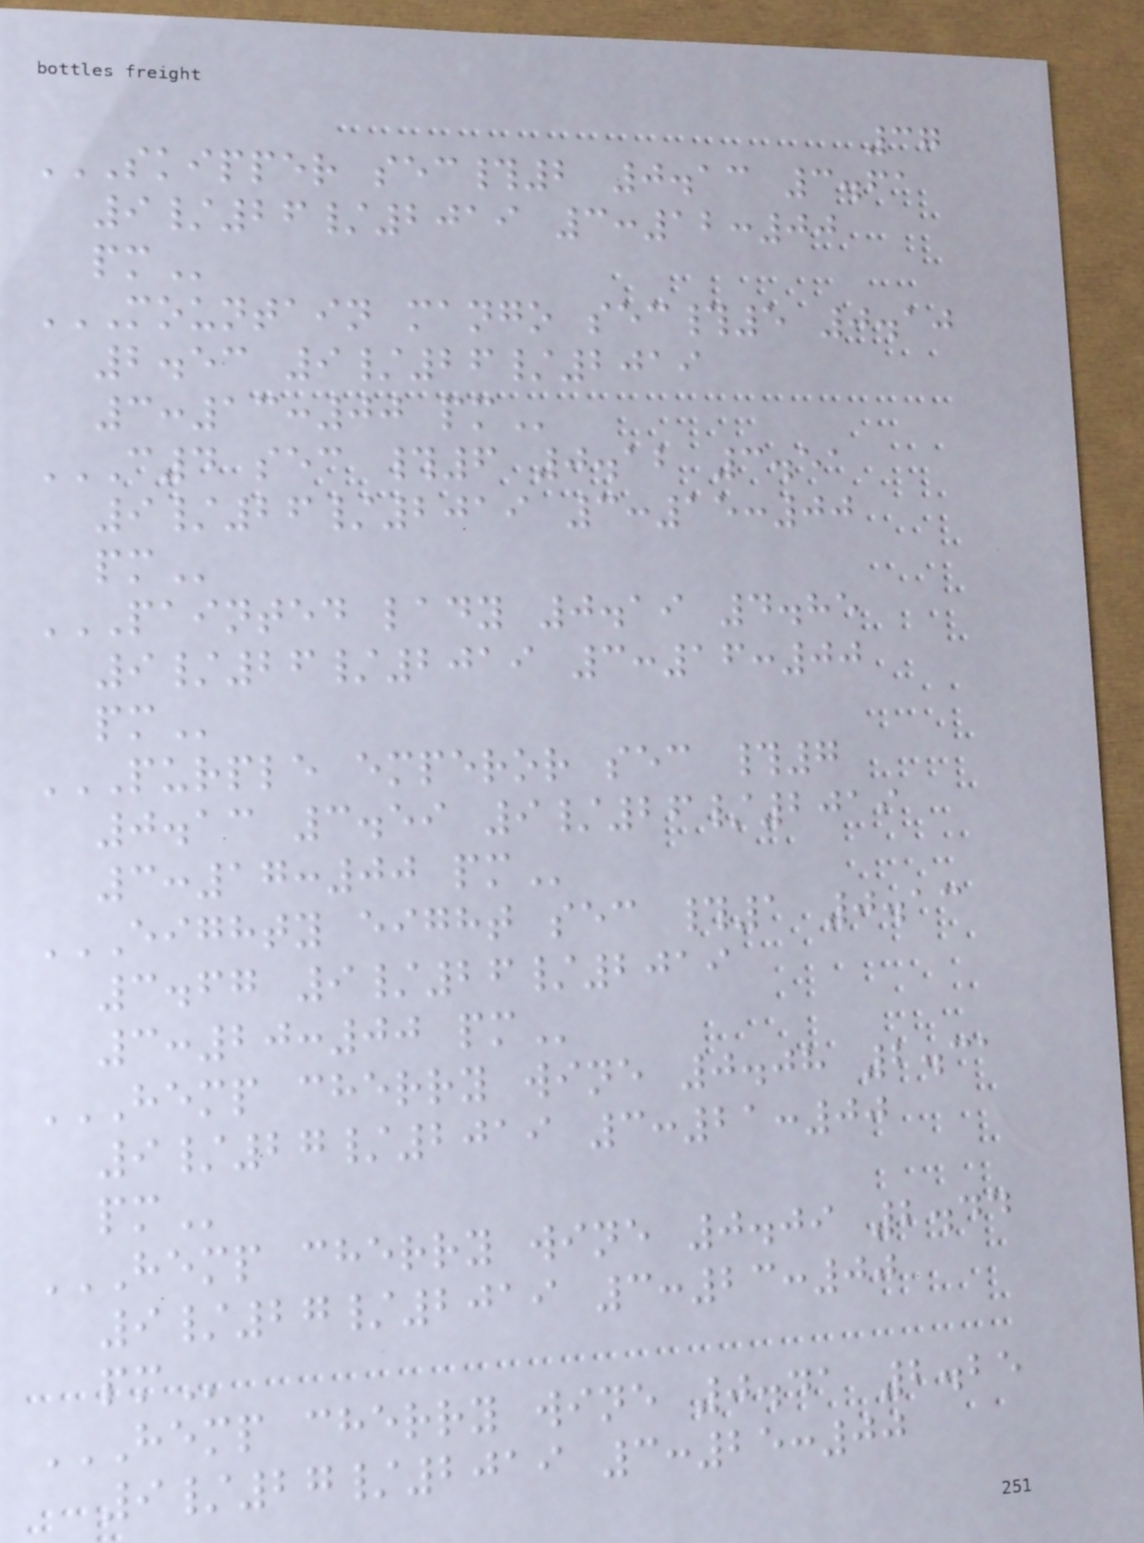37
SKIPPER SEC#2 0.13 3.61
9/26/2019 3:12:00
PM
MOUNTAIN MANGO SEC#5 0.10
2.53 9/26/2019
3:13:00 PM
C4 SEC #6 0.12 3.51
9/26/2019 3:15:00
PM
PAINTED LADY 0.19 4.85
9/26/2019 3:16:00
PM
PURPLE EMPEROR SEC #7
0.13 3.59 9/26/2019
3:17:00 PM
EIGHTY EIGHT SEC #1 0.13
3.67 9/26/2019
3:20:00 PM
HEMP CHERRY WINE 0.08 2.31
9/27/2019 3:21:00
PM
HEMP CHERRY WINE 0.09 2.44
9/27/2019 3:23:00
PM
HEMP CHERRY WINE 0.41 2.25
9/27/2019 3:25:00
